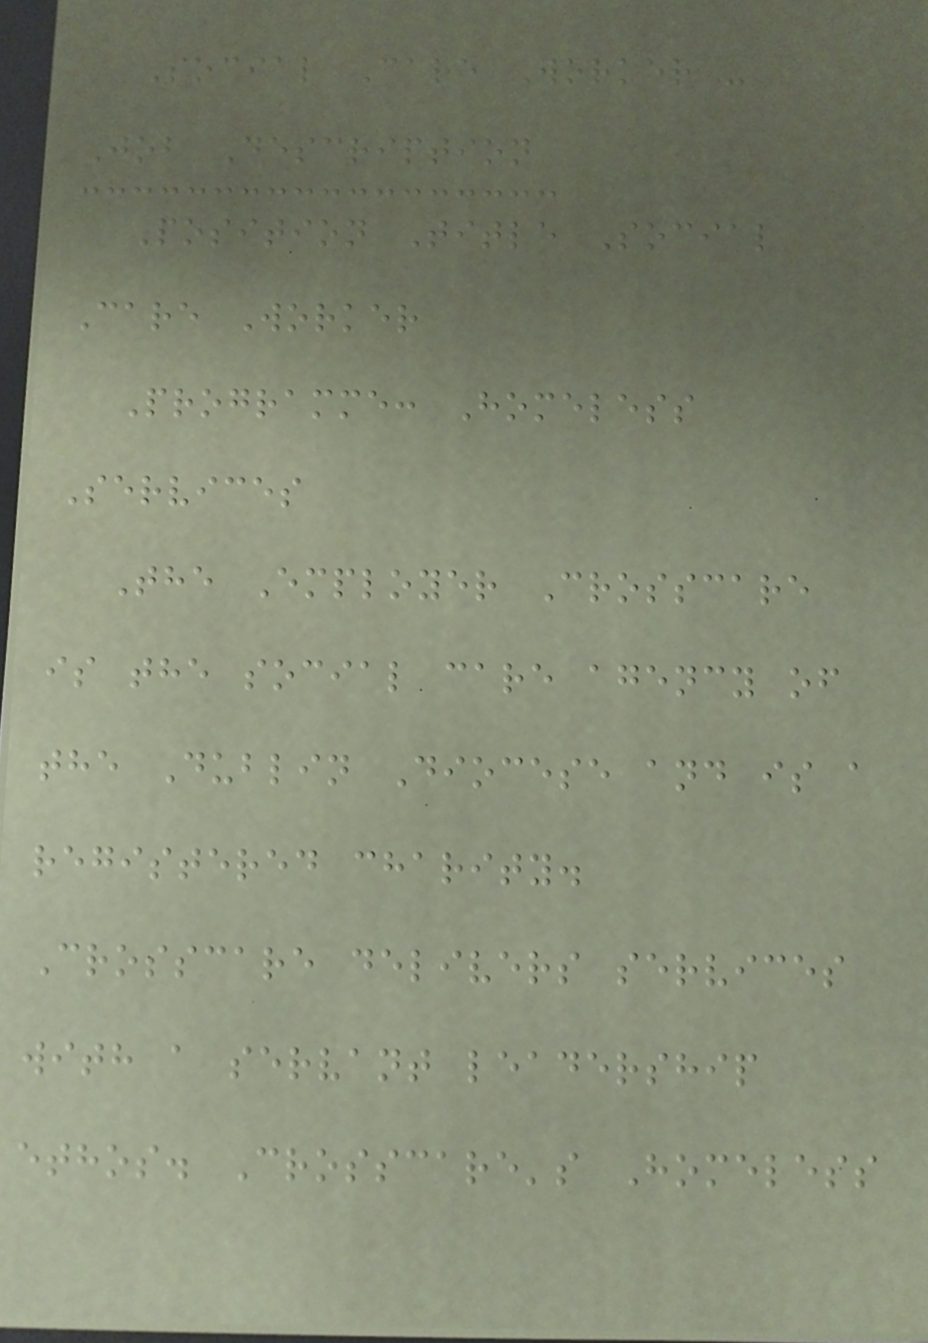Social Care Worker -
Job Description
Position Title Social
Care Worker
Programme: Homeless
Services
The Employer Crosscare
is the social care agency of
the Dublin Diocese and is a
registered charity.
Crosscare delivers services
with a servant leadership
ethos. Crosscare's Homeless
